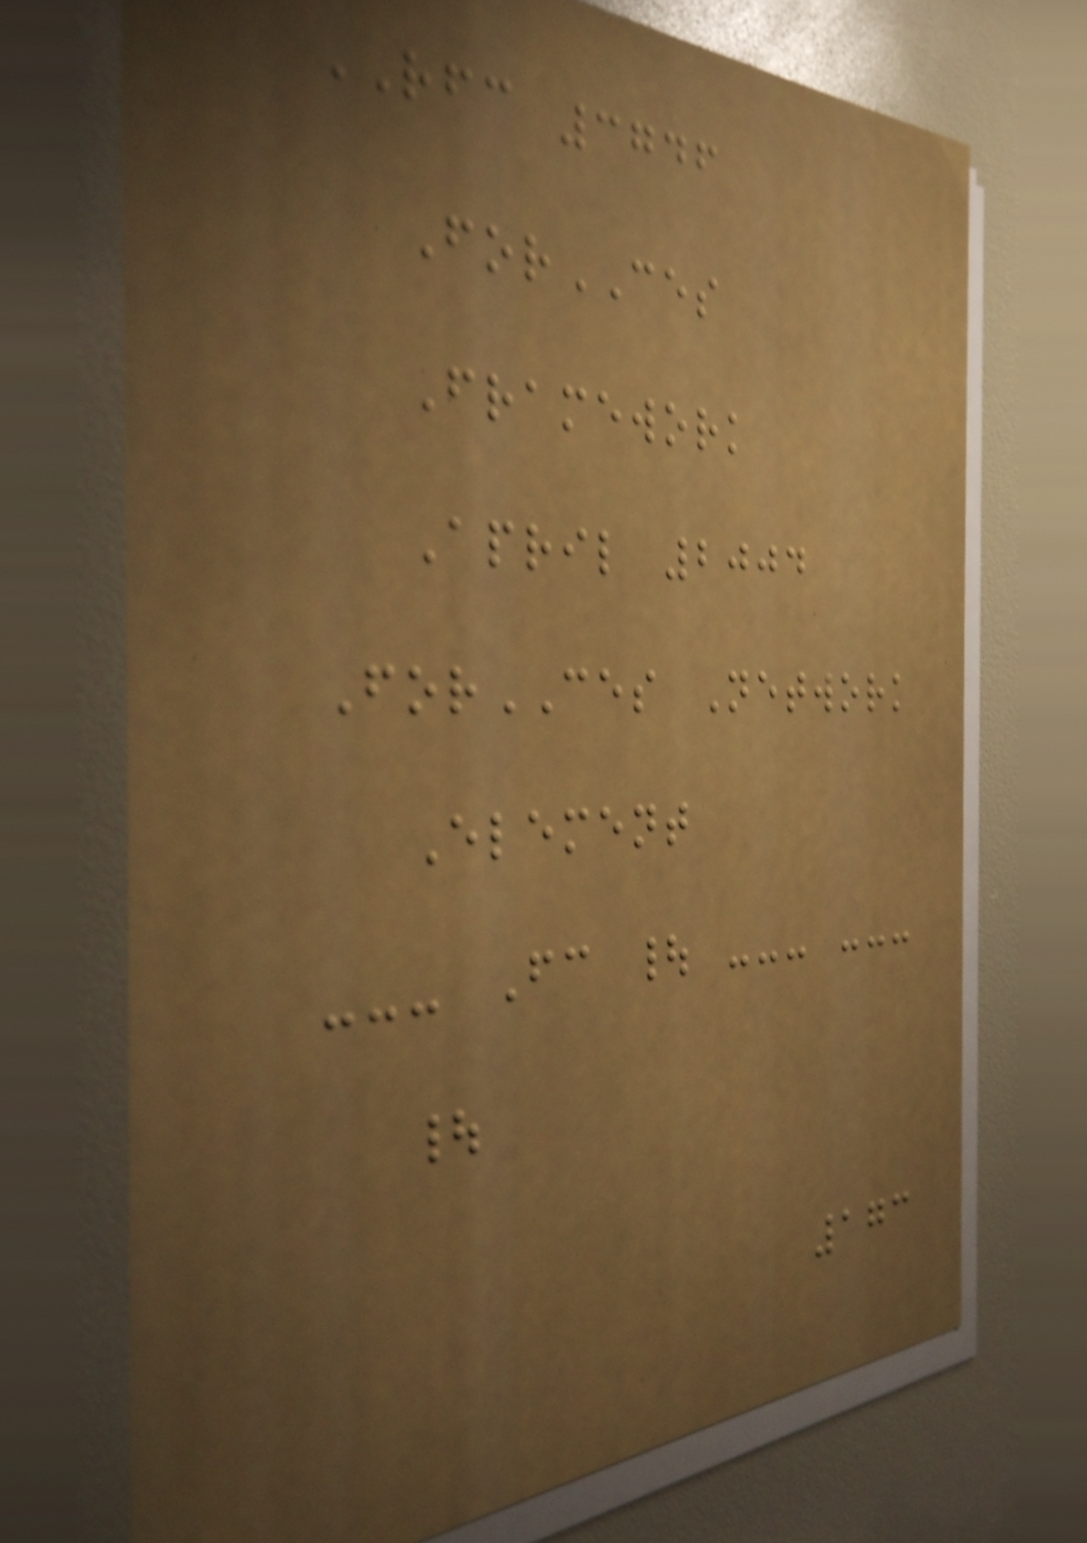RFC 3746
ForCES
Framework
April 2004
ForCES Network
Element
--- Fc | --- ---
|
173
